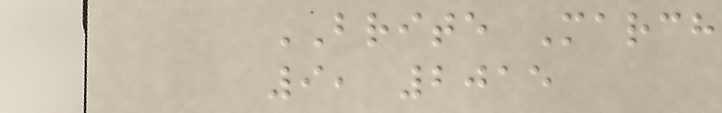BRITE March
9, 2015
